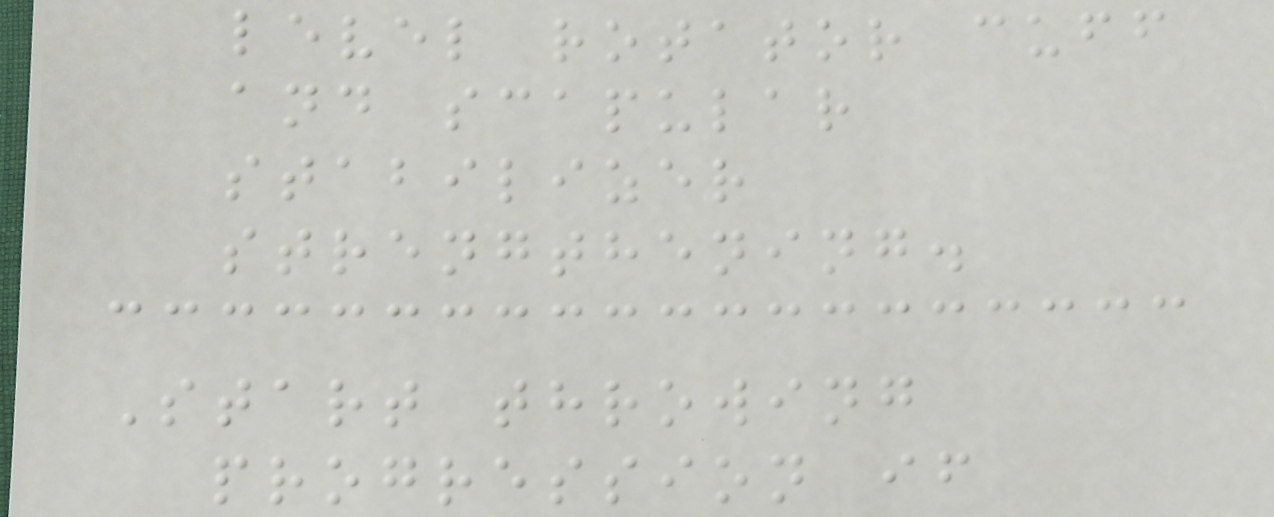level rotator cuff
and scapular
stabilizer
strengthening.
Start throwing
progression if
